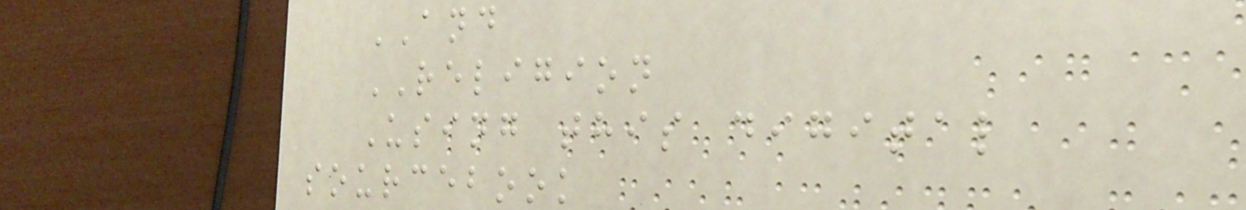AND
RELIGION
Using this digital
sourcebook
